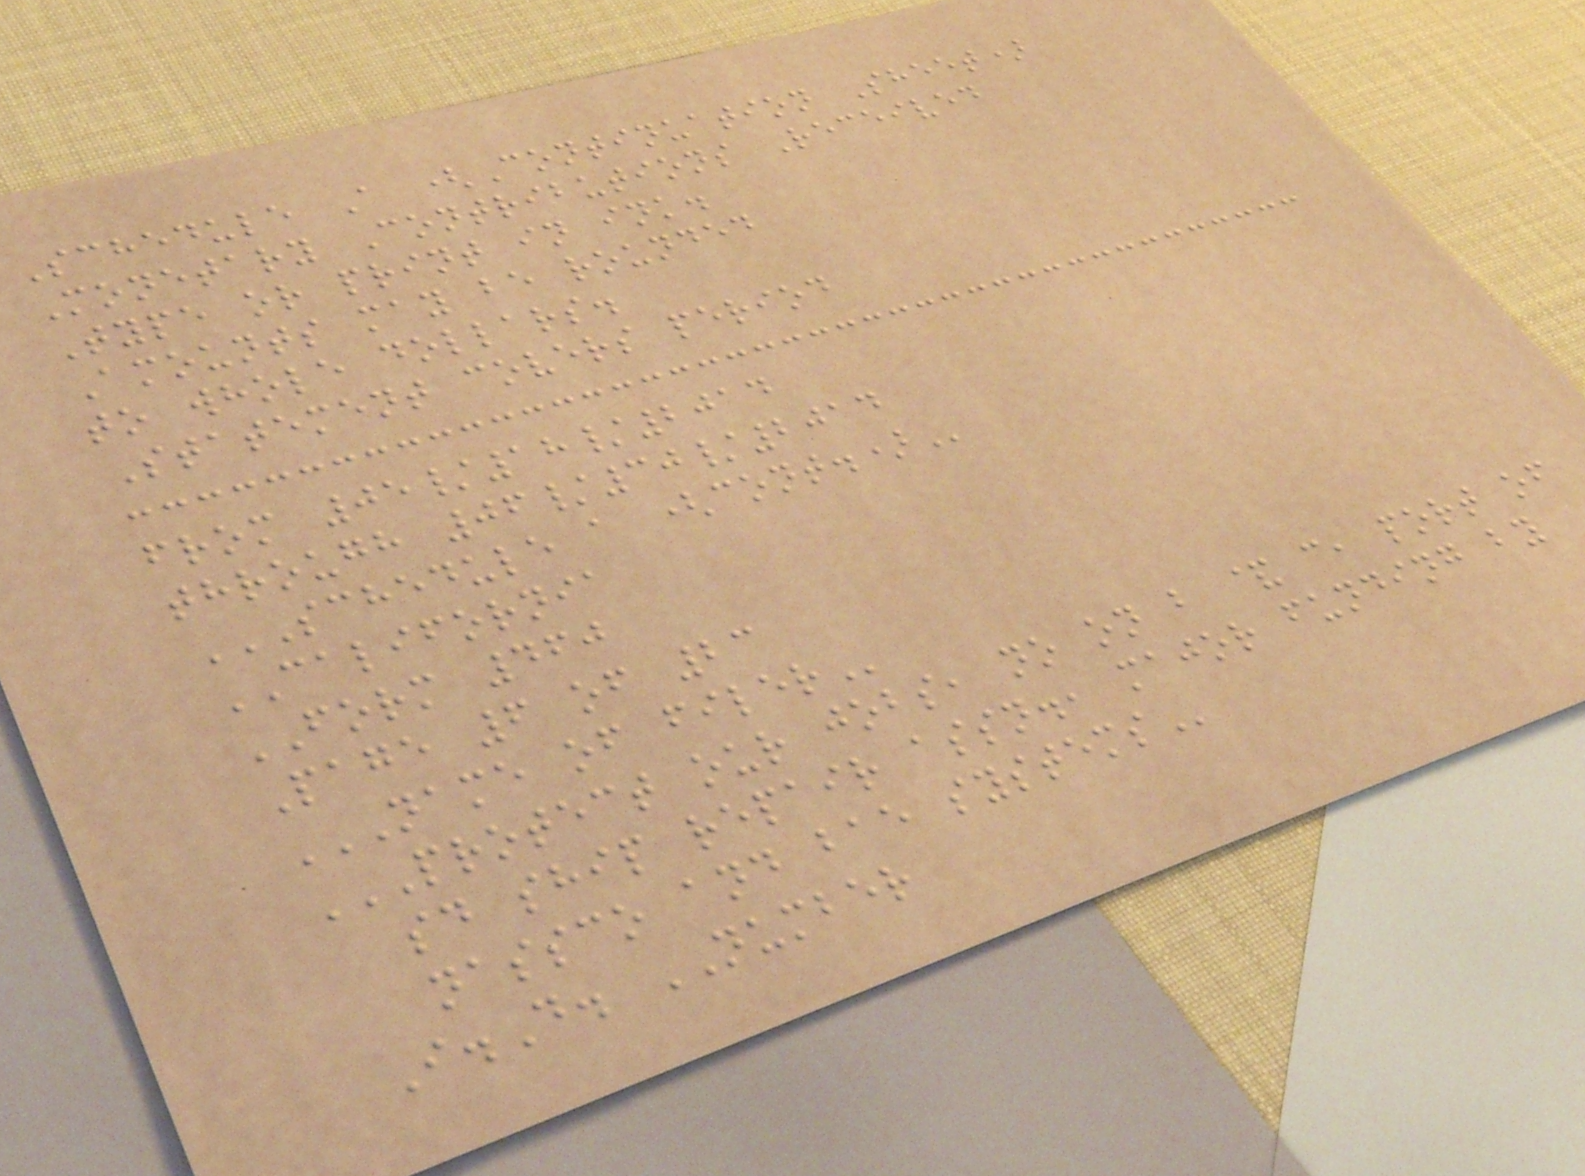Schedule A (Continuation Sheet)
Monetary Contributions Received
Type or print in ink.
Amounts may be rounded
to whole dollars.
Statement covers period
from 05/18/2014
through 06/30/2014
SCHEDULE A (CONT.)
CALIFORNIA
FORM 460
Page 6 of 23
NAME OF FILER
PROTECT OUR JOBS, NO ON B & C, PORT OF
SD SHIP REPAIR ASSN., MAJOR FUNDING BY
NASSCO AND BAE SYSTEMS
I.D. NUMBER
